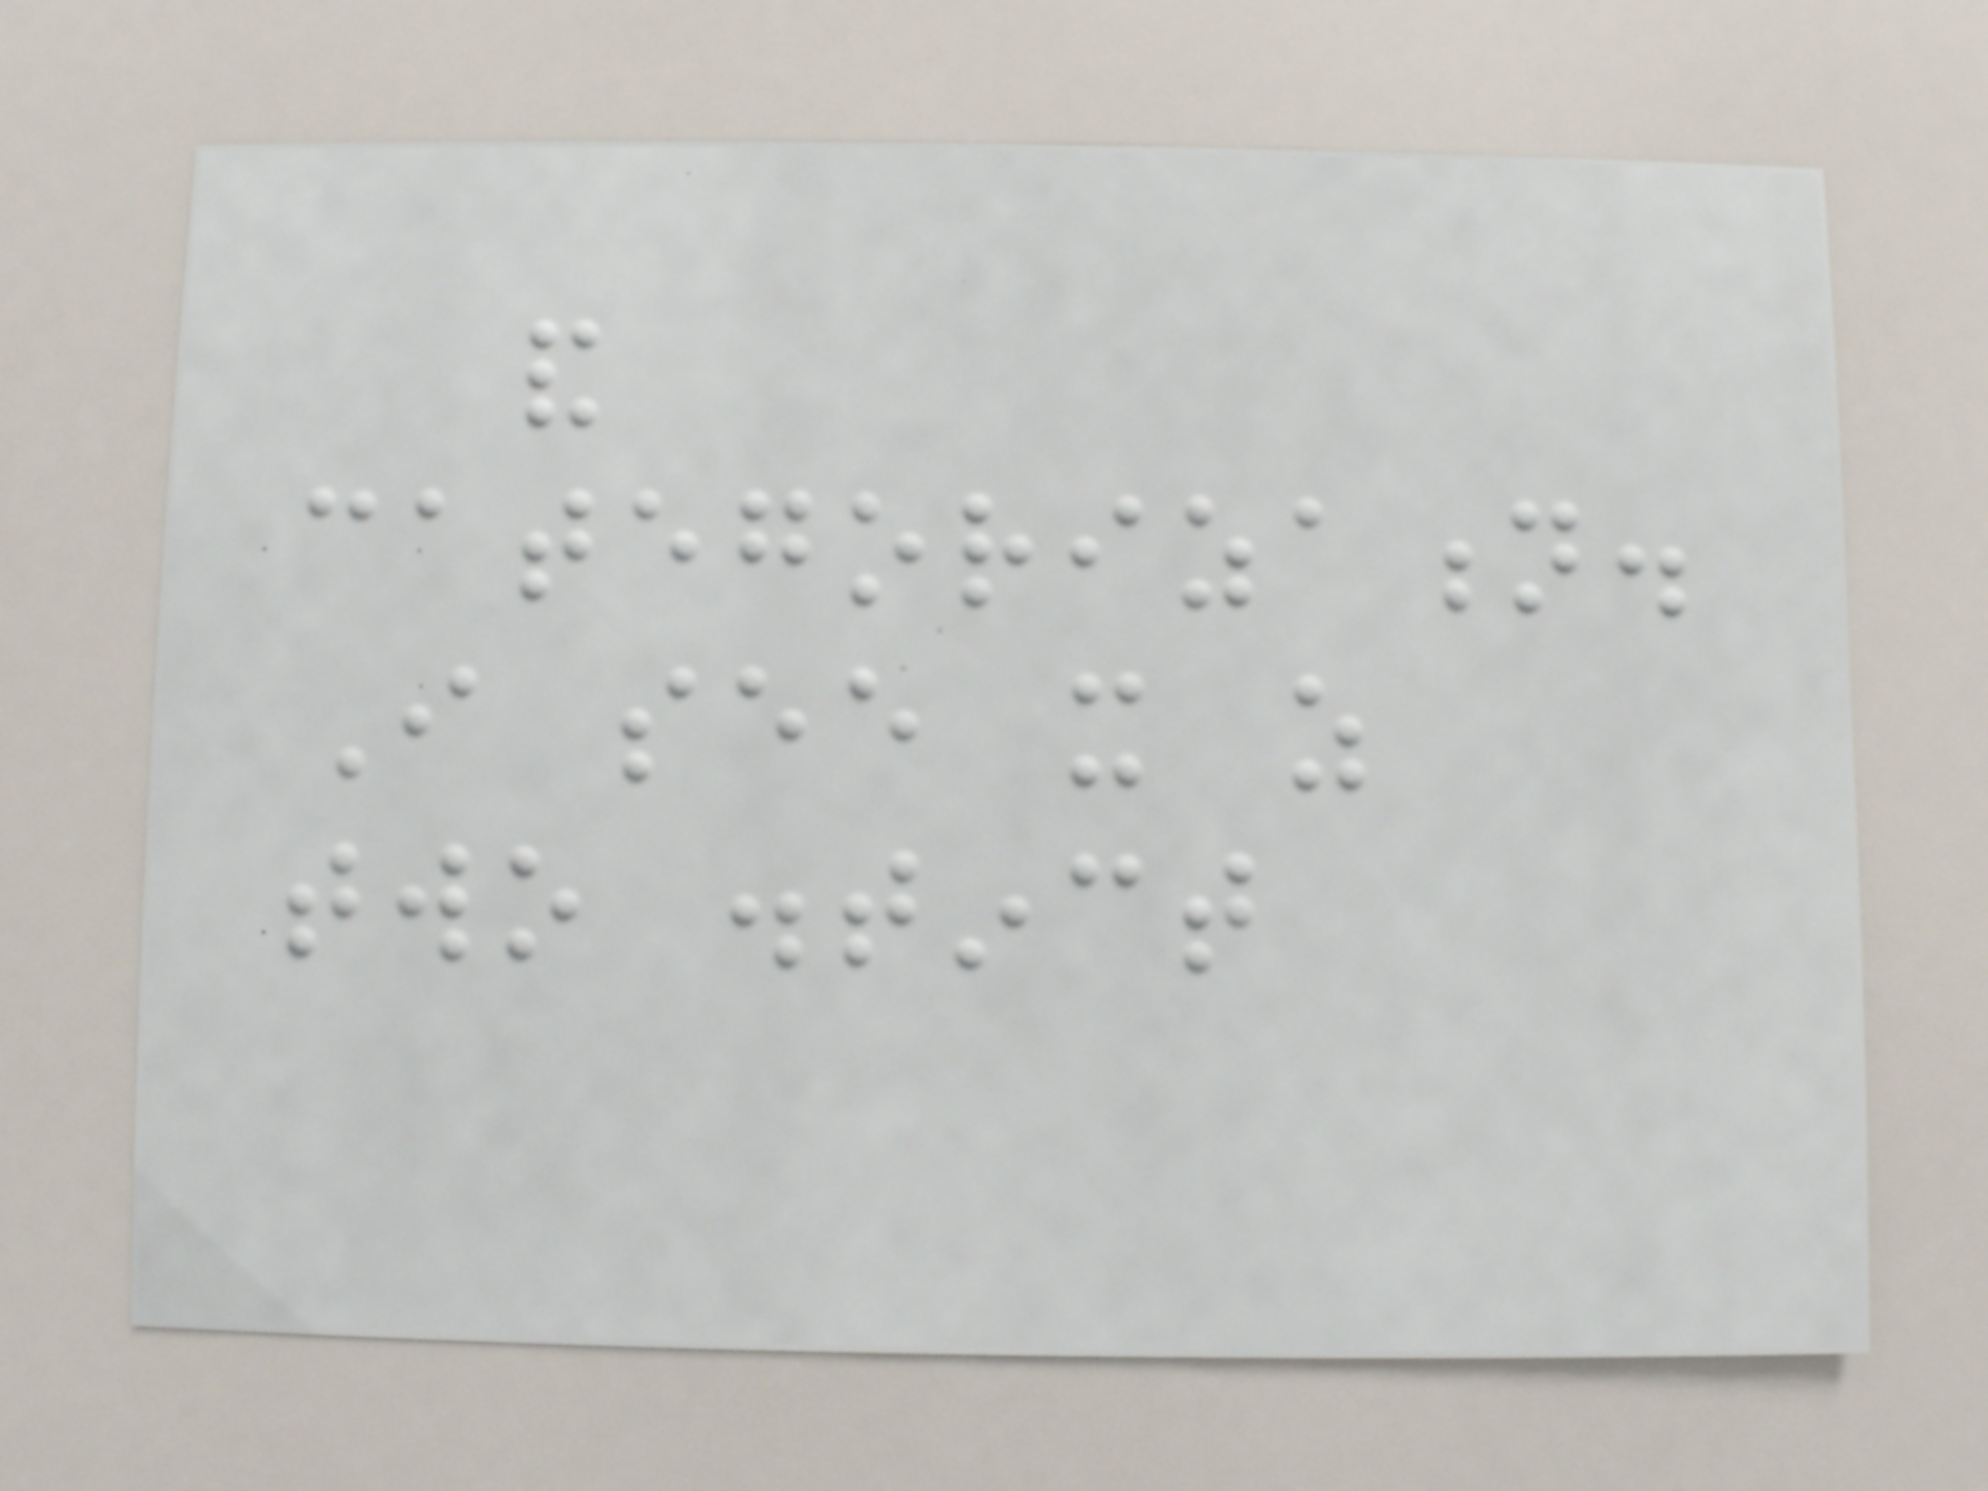and
categorization.
I see it as
two distinct
